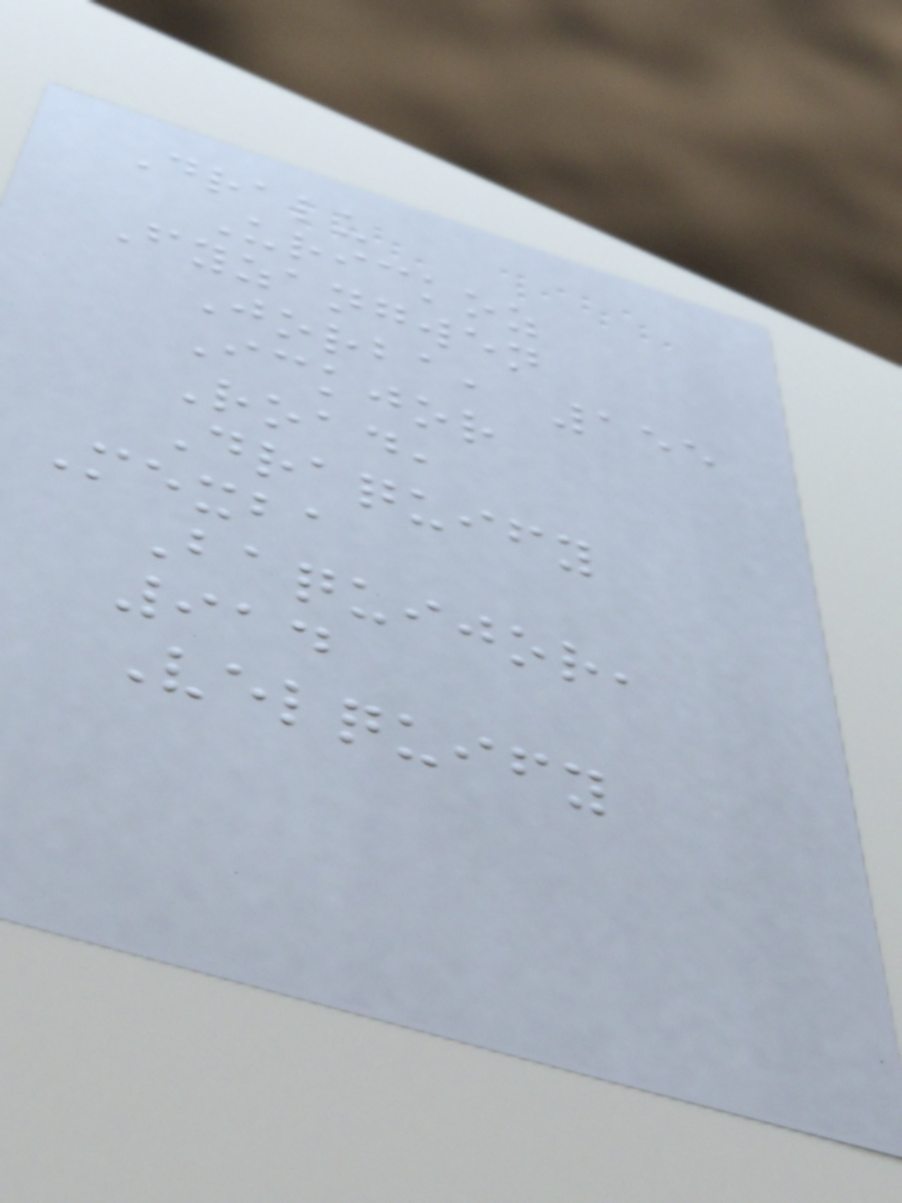Dralu
Urickoz
Fyzangwen
Jorba, 155
Ickjor
Road,
Draquify
Mexba
Baquijor,
914
Velquify
